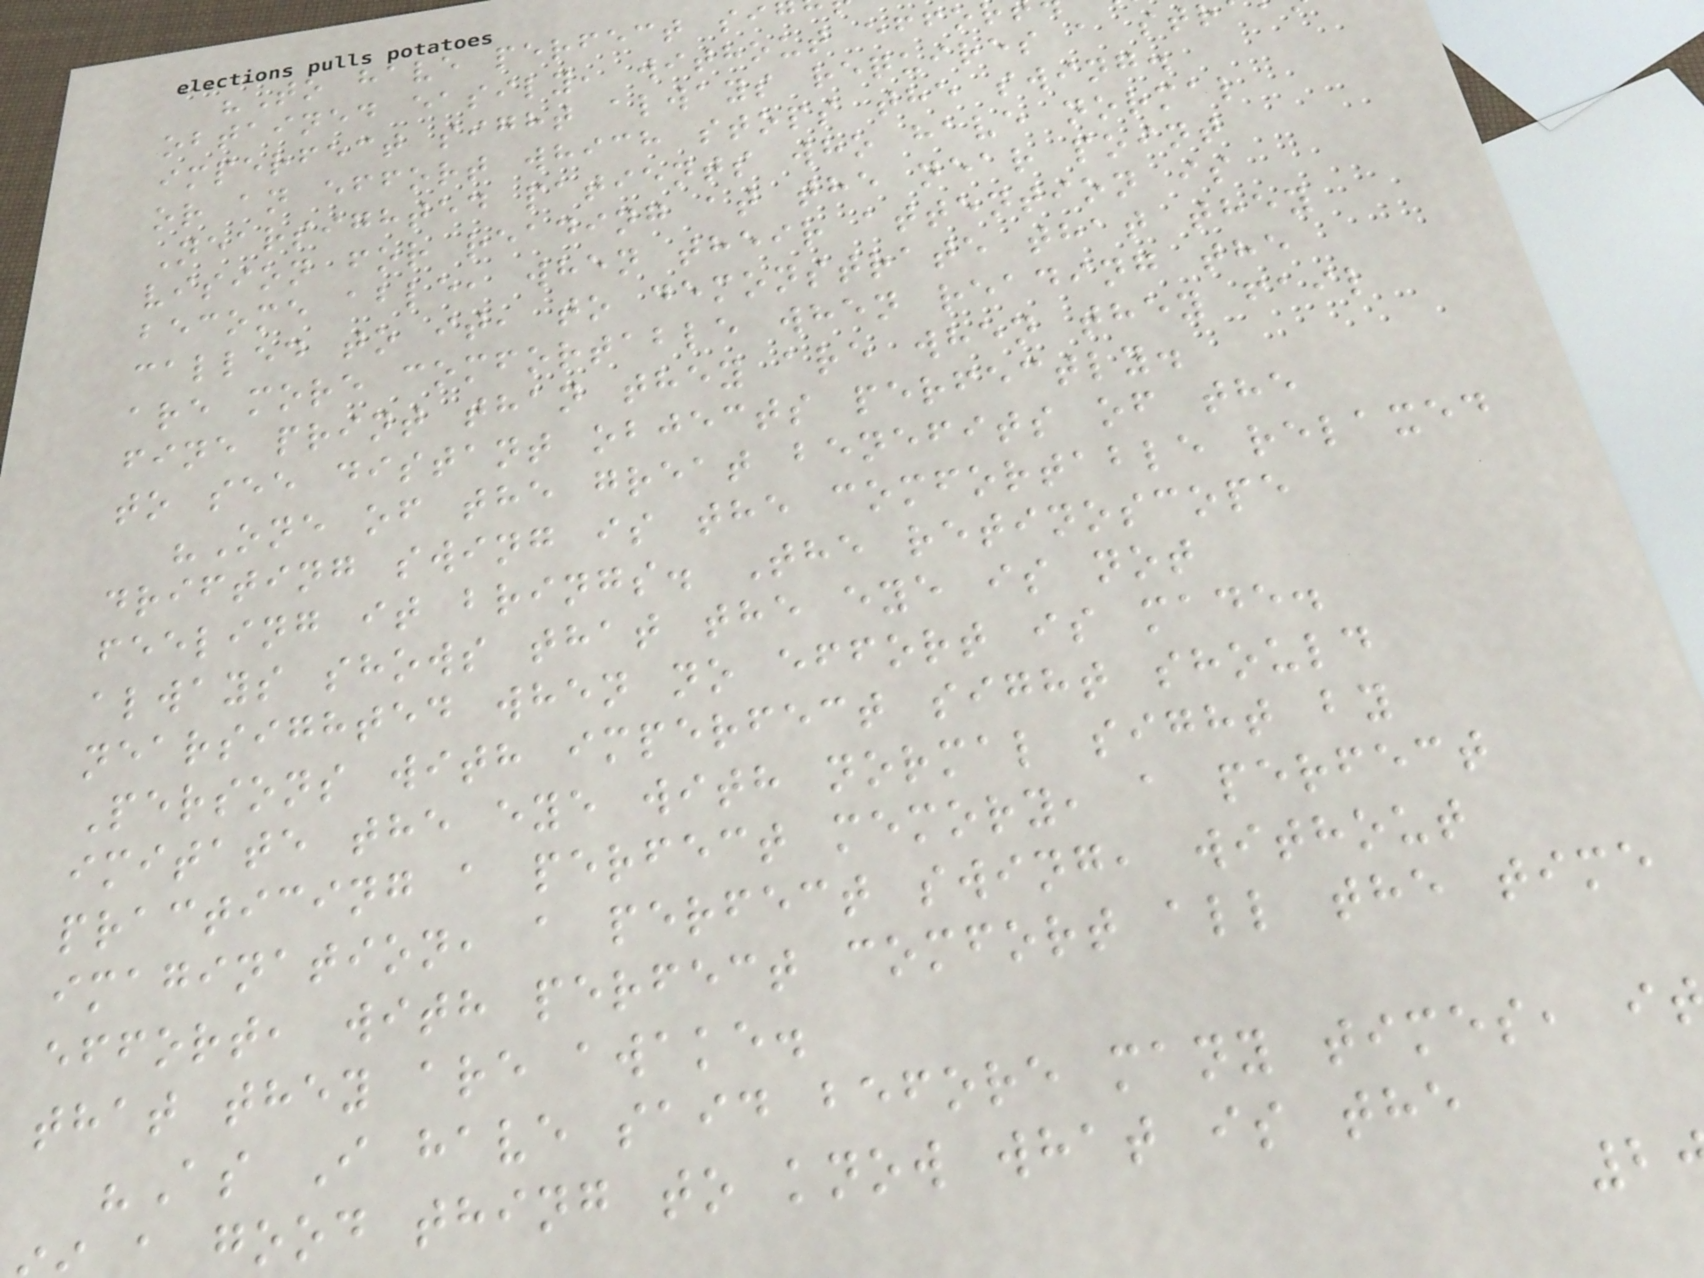"To have perfect si
obtained easily, without effo
imperfect sight always requires a str
or an effort which stops the swing.
Nearsighted patients who have normal
vision for reading at the near point
become able, when their attention is
called to it, to demonstrate that they
are more comfortable when reading the
fine print than they are when they fail
to see distant objects perfectly.
"One of the great benefits of the
drifting swing is the comfortable relaxed
feeling it brings. The retinoscope
always shows that the eye is not
nearsighted when no effort is made.
Persons with imperfect sight should
imitate the eye with normal sight by
practicing a perfect memory, a perfect
imagination, a perfect swing, without
effort, with perfect comfort all the time
that they are awake.
"As I have said before many times, i
good thing to know what is the
